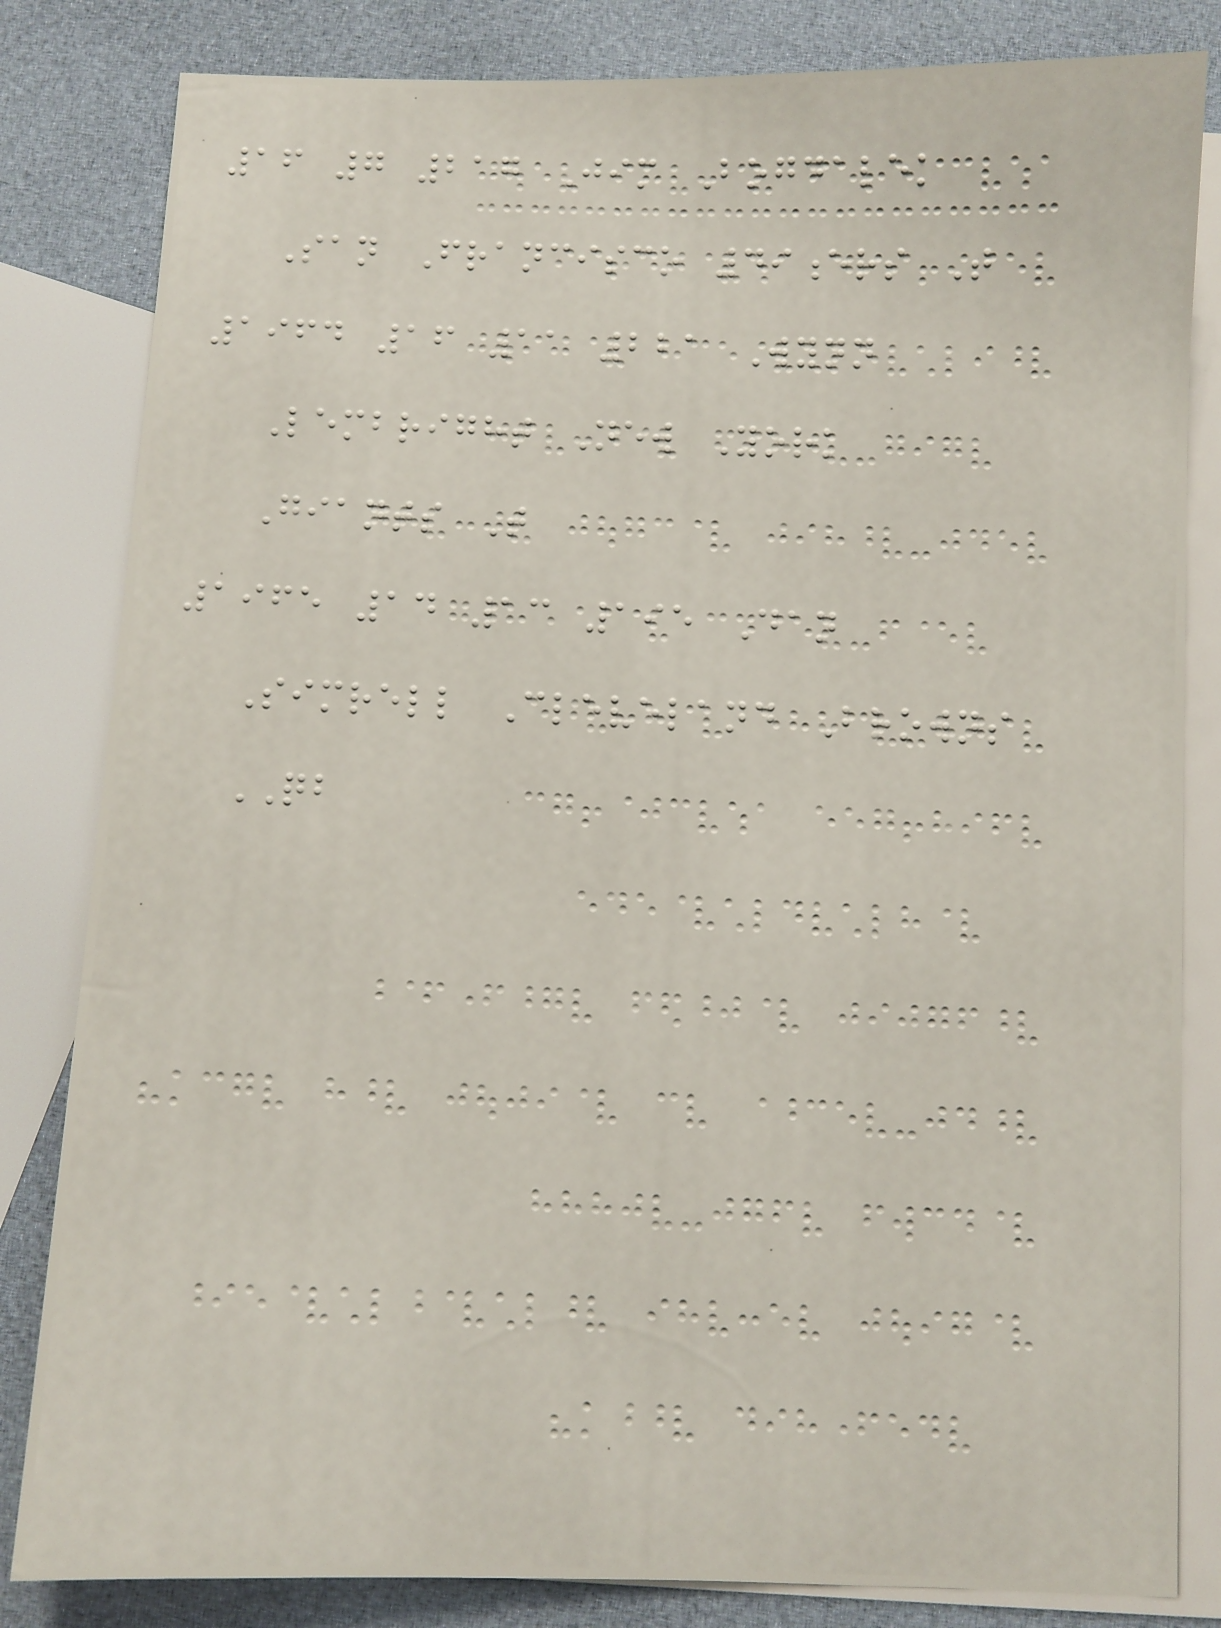16 7 217 Jim Bogdalek
San Francisco 49ers T
1964 16 11 221 Wynn
Lembright New York
Giants T
1965 14 13 195 Dan
Simrell Cleveland Browns
QB
